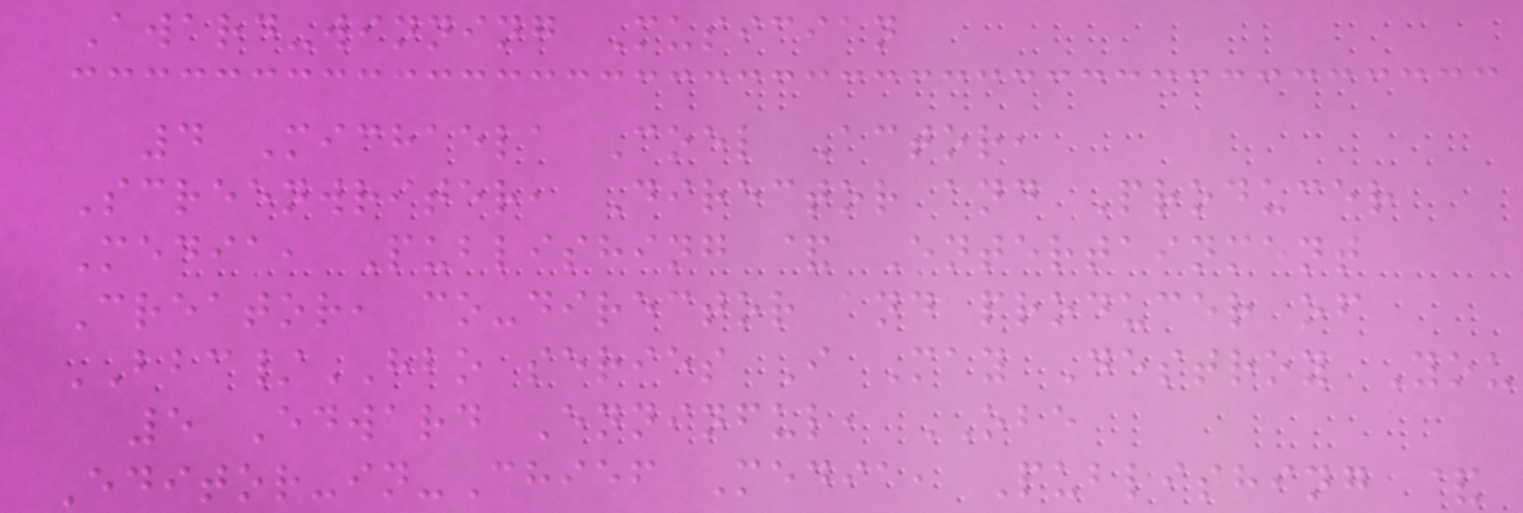Award-winning Musician
4 Michaela Coel Actor,
Screenwriter, Director and Producer
Media, Publishing & Entertainment
Creator, co-director and producer of
BBC/HBO series I May Destroy You
5 Edward Enninful, OBE
Editor-in-Chief Media, Publishing &
